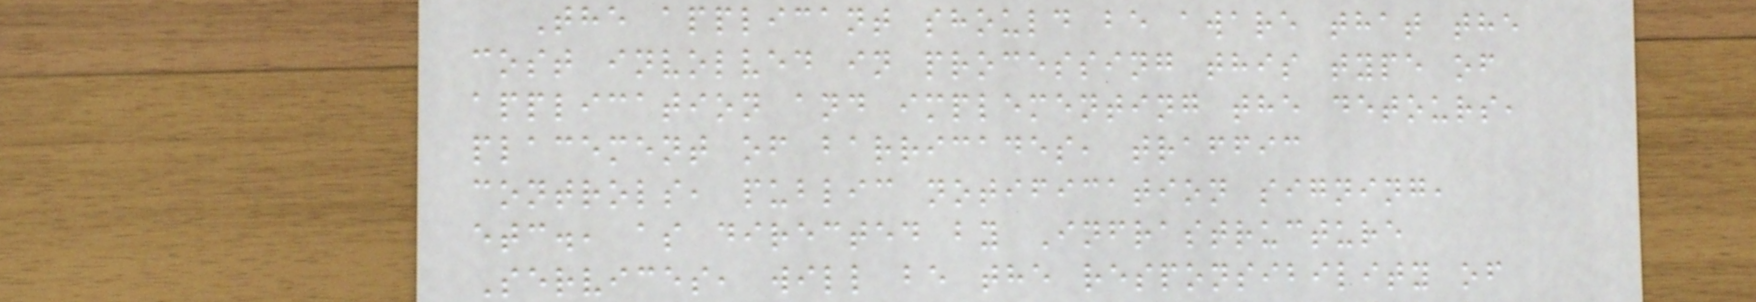The applicant should be aware that the
cost involved in processing this type of
application and implementing the detours,
placement of barricades, traffic
controls, public notification signing,
etc., as directed by Infrastructure
Services, will be the responsibility of
